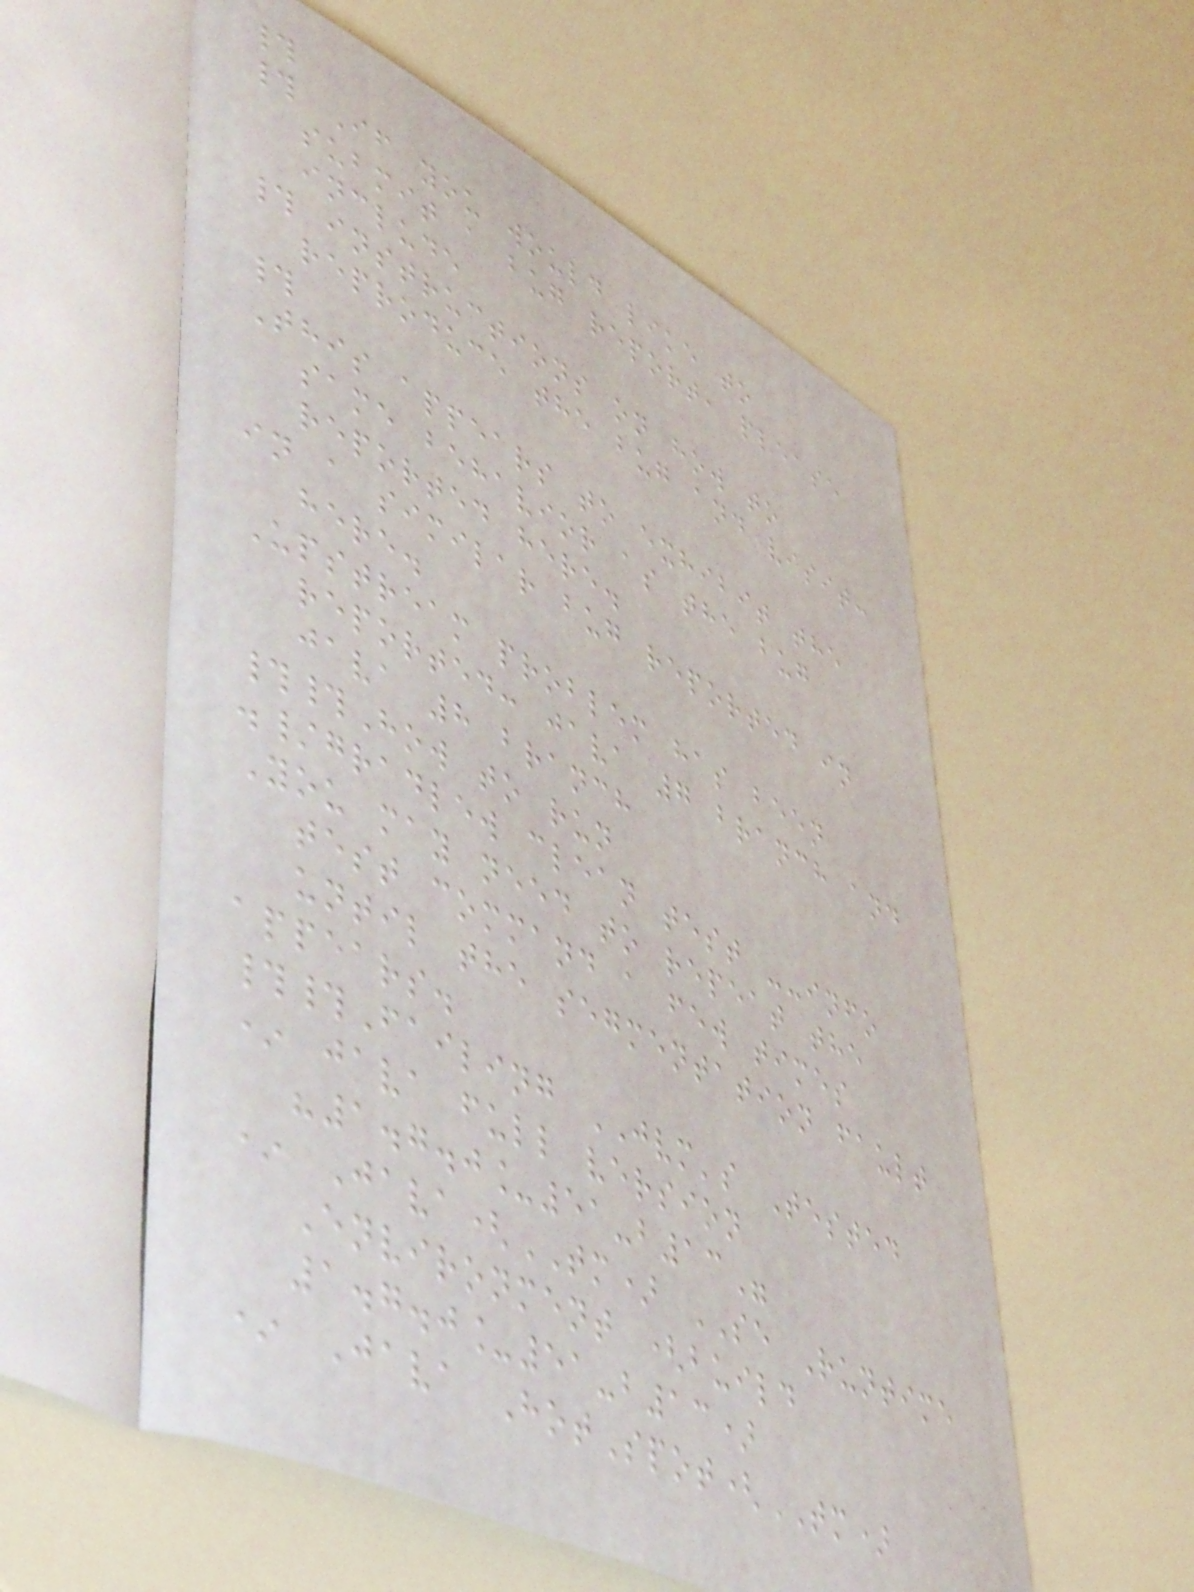#
# If you would like to
submit a bug report, please
include
# instructions on how to
reproduce the bug and visit:
#
This appears to exhibit the
same behavior as the bug
reported here.
in a similar bug reported in
here.
Upstream problem has been
reported: java 7 branch and
java 8 branch
##How to run
./gradlew clean test --info
You may need to repeat the
test command a few times
until the segmentation fault
appears.
##Failing JVM's Tested
* java full version
"1.7.0_51-b13"
* Java(TM) SE Runtime
Environment (build
1.7.0_51-b13)
* Java HotSpot(TM)
